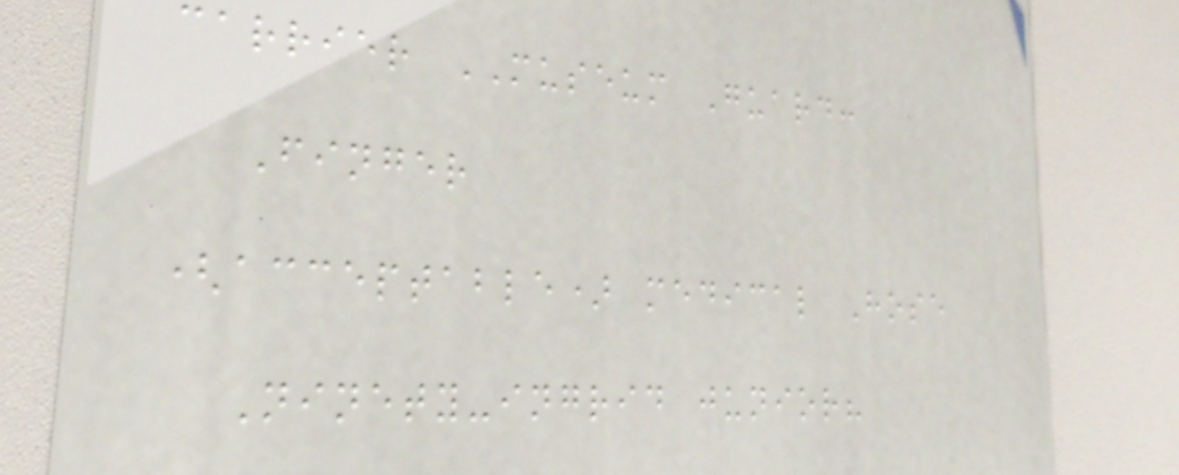carrier MUSEUM Guard:
Finger
(acceptable) medical Hose
Ninety-ingrid junior?
